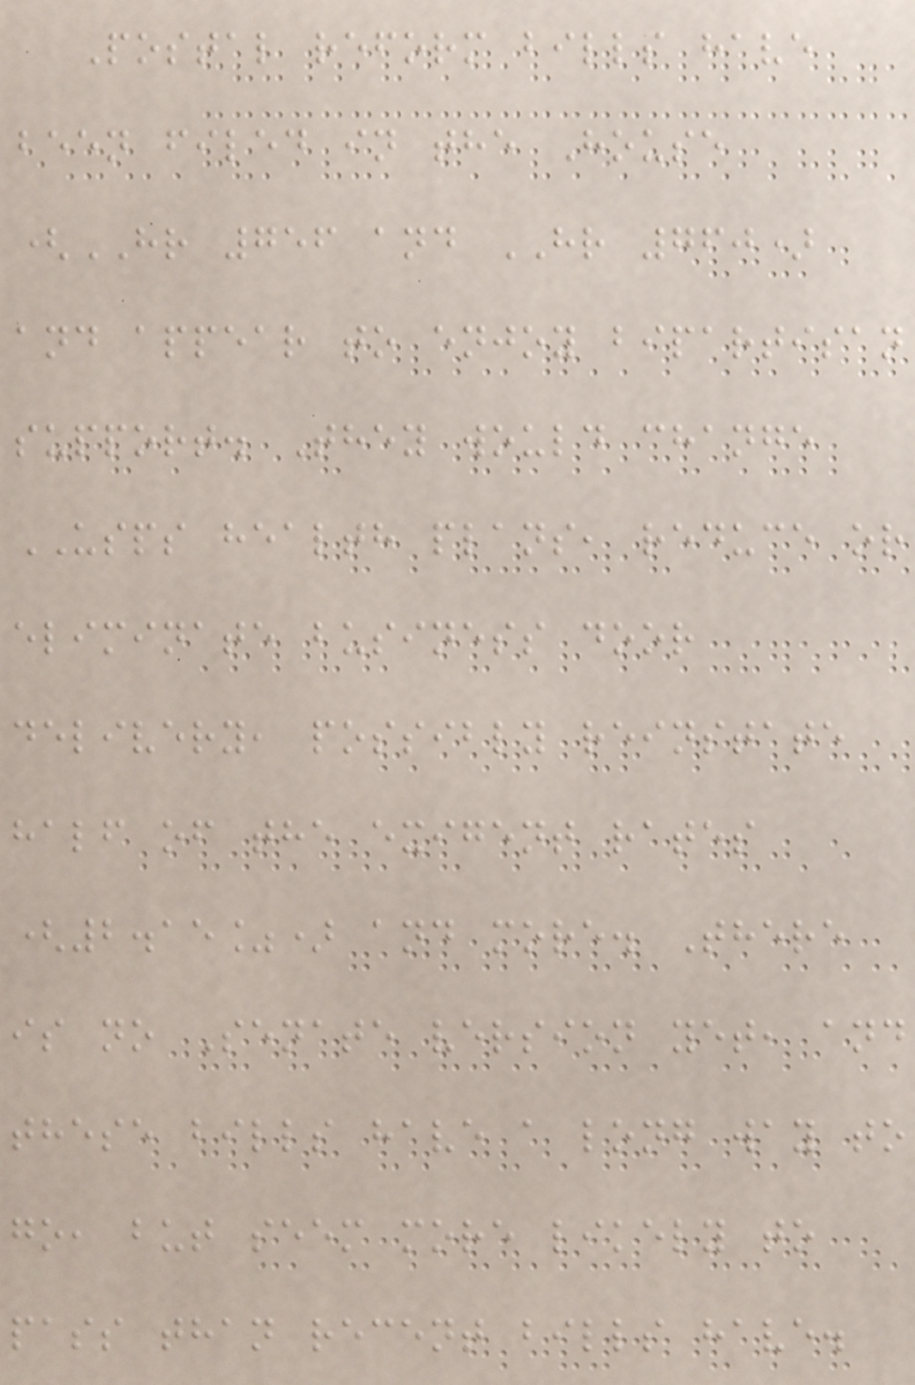Postal reform bills have
been filed in the House
(HR 756 and HR 760)
and appear to enjoy bipartisan
support. They would change
USPS health plans, reduce or
eliminate business door
delivery, possibly reinstate
half of the exigent rates
(2.15%) and more. There
is no Senate version yet, and
these bills have a long way to
go, but seem more likely to
pass than recent bills have.
